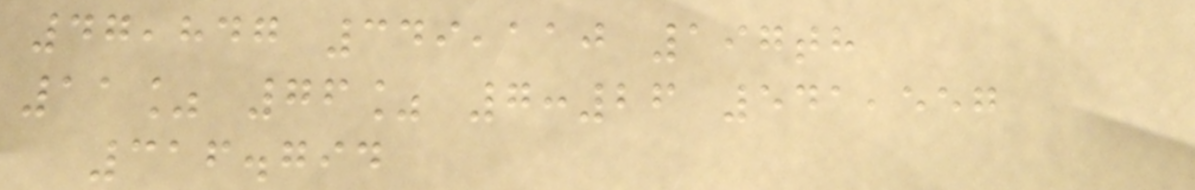47,847 349,110 197th
11% 76% 7:26 541,557
316.794
